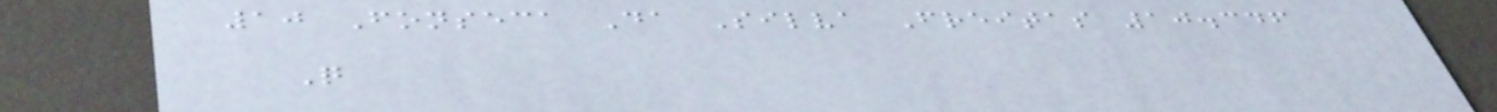10 Fonseca Da Silva Freitas 10.346
Q
